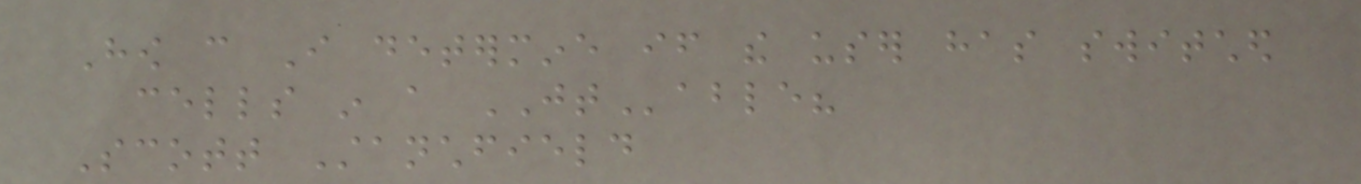How can I determine if the user has switched
cells in a JTable?
Scott Stanchfield
